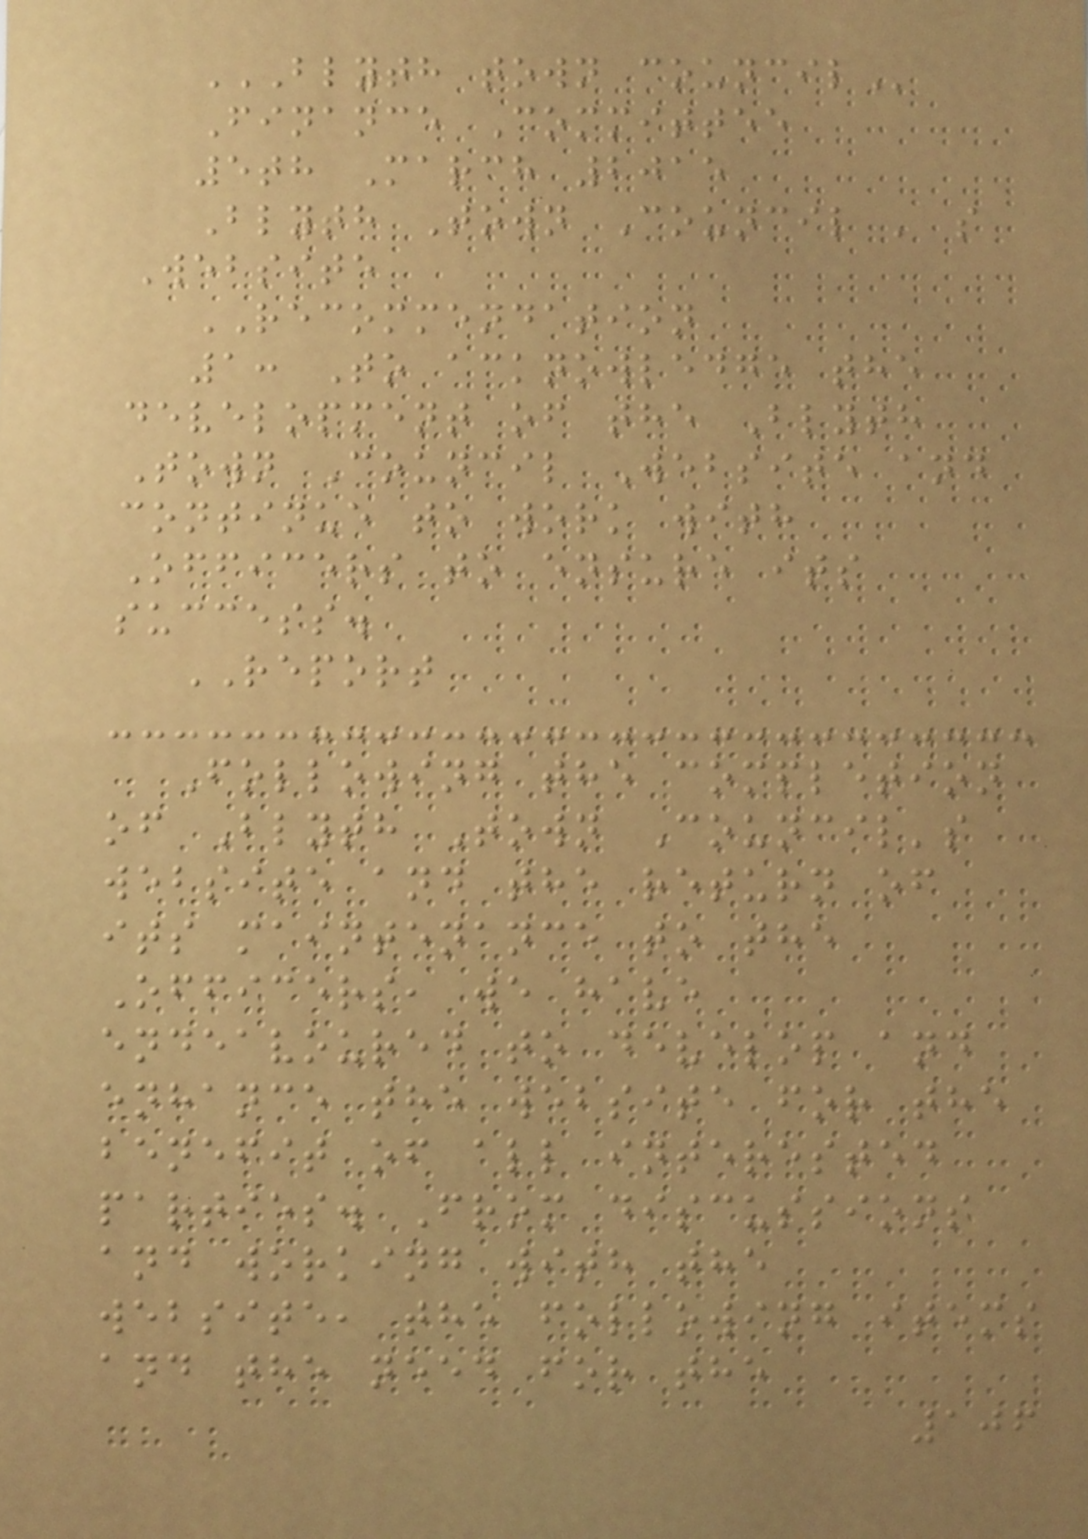BLYTH TOWN COUNCIL
Finance Committee
5th March 2015
Blyth Town Council ' s
Website
RECOMMENDATION
1: To acknowledge the
development of the Blyth
Town Council Website and
continue to work with
Officers to ensure its
success.
REPORT
Following the completion
of Blyth Town Council's
website and the return of
its maintenance to the
Officers, we have
endeavoured to develop and
enhance the website for the
benefit of all interested
parties. From discussions
and working with the
website, the following items
and the need for the
106
